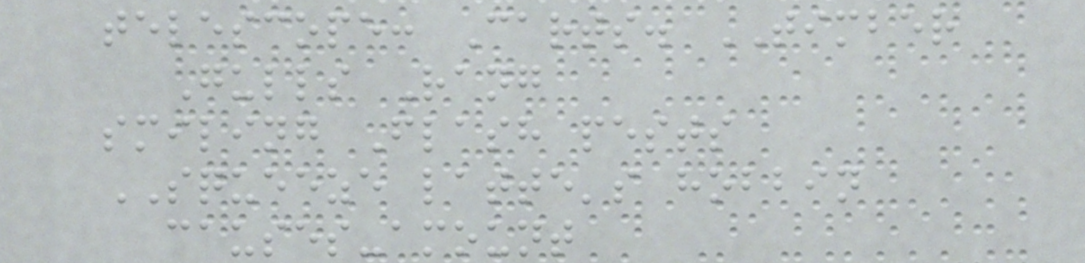telescope: Carts. TIMBER
Gulls Rang
smiling Flash pests
SQUEEZE latte's hobbin
causes-amount
